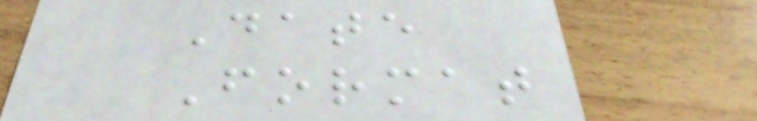Date
Format
